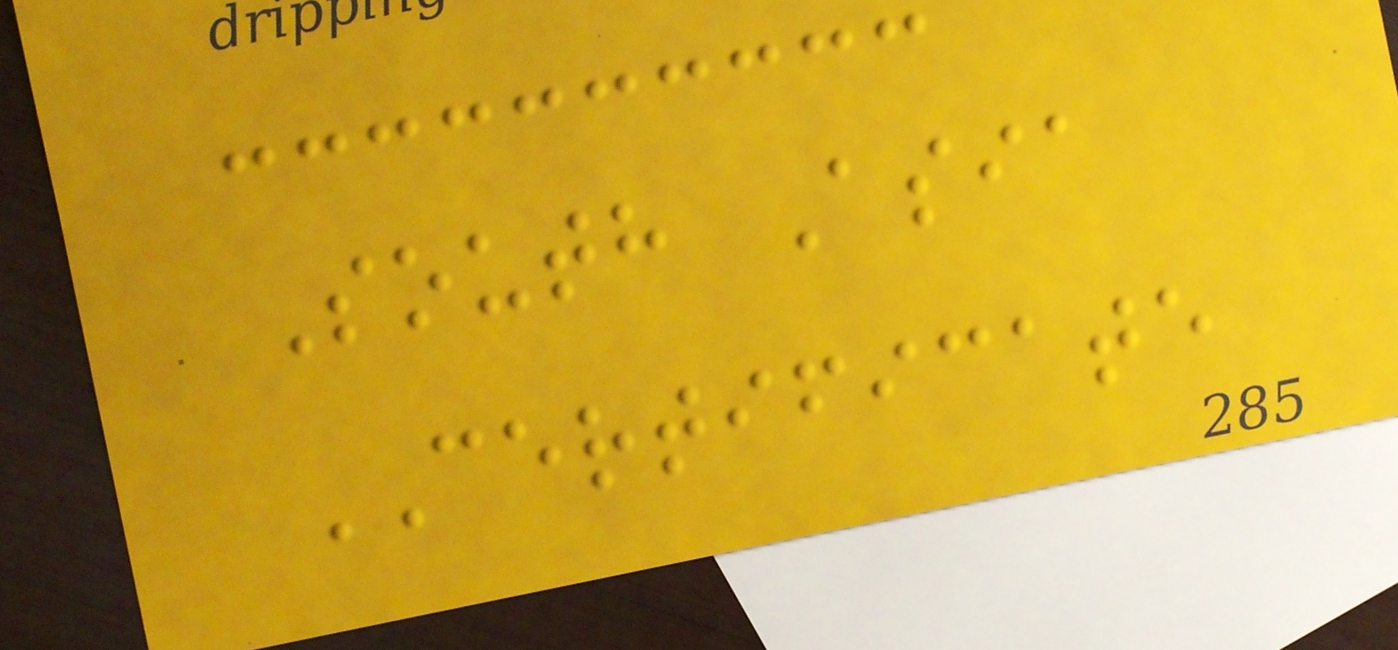South Asia
CERTIFICATE
